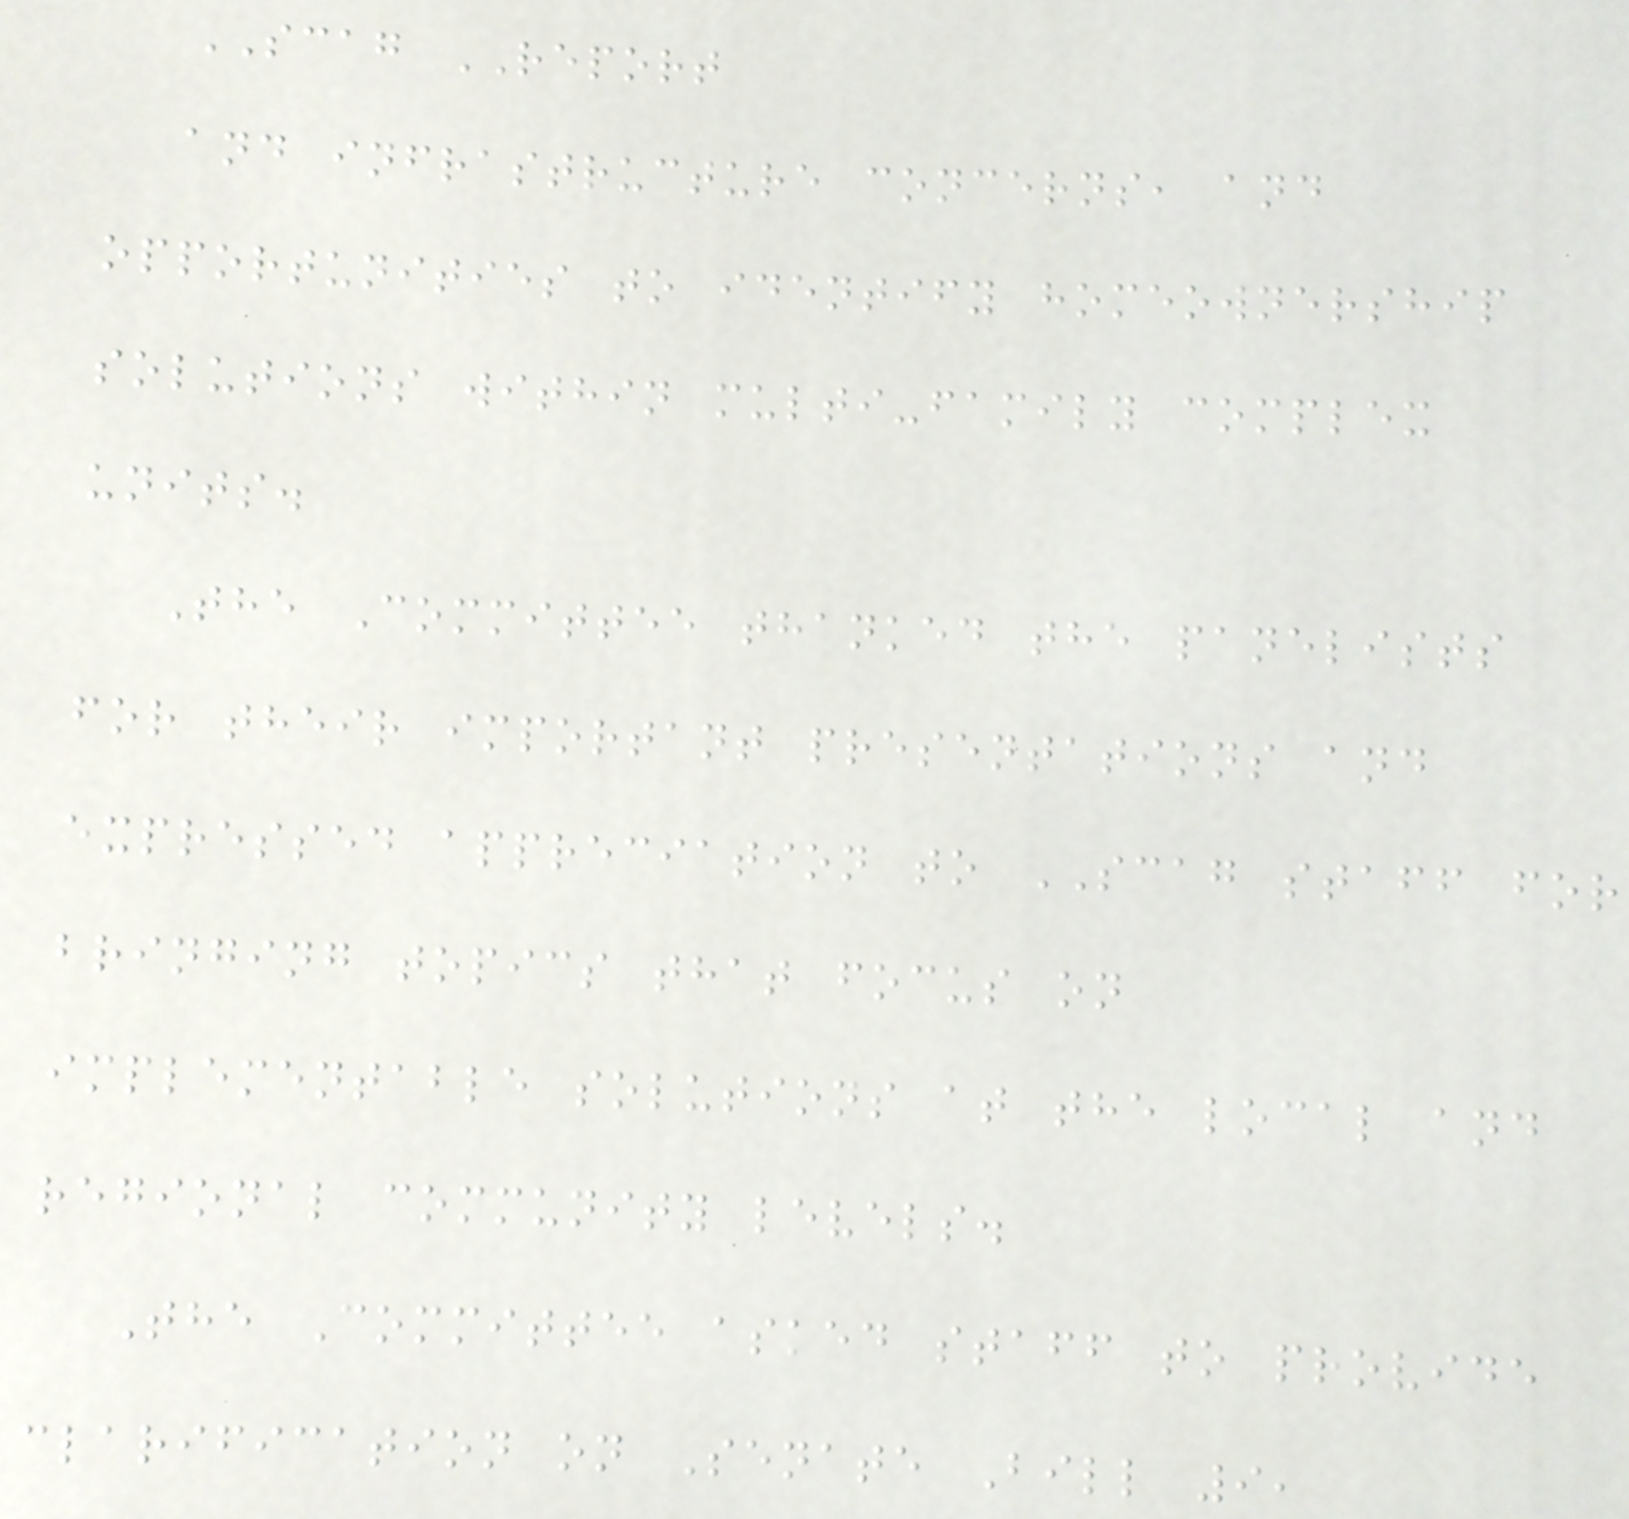SCAG REPORT
and infrastructure concerns, and
opportunities to identify homeownership
solutions within multi-family complex
units.
The Committee thanked the panelists
for their important presentations and
expressed appreciation to SCAG staff for
bringing topics that focus on
implementable solutions at the local and
regional community levels.
The Committee asked staff to provide
clarification on Senate Bill 9,
